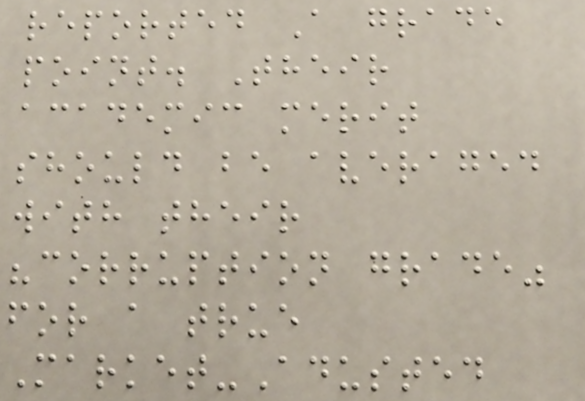reported A grade
point. Their
academic merit
should be averaged
with their
"corruption grade"
for a true
Market-Adusted
